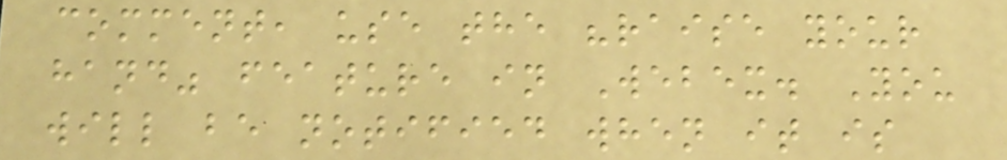comment, use the "raise your
hand" feature in Webex. You
will be notified when it is
